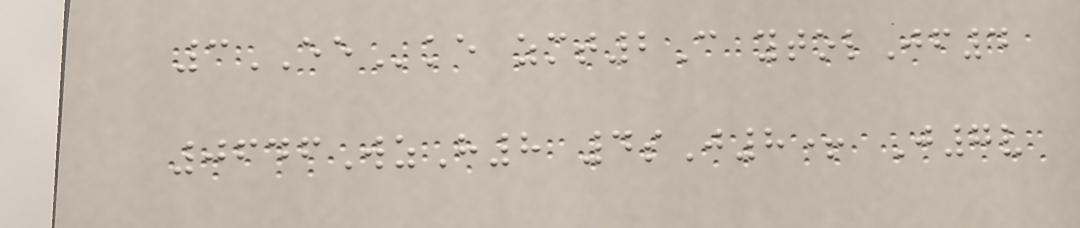3EEke zmt2C ytolJf4
0646WzH8 4sJ8+ J7v
